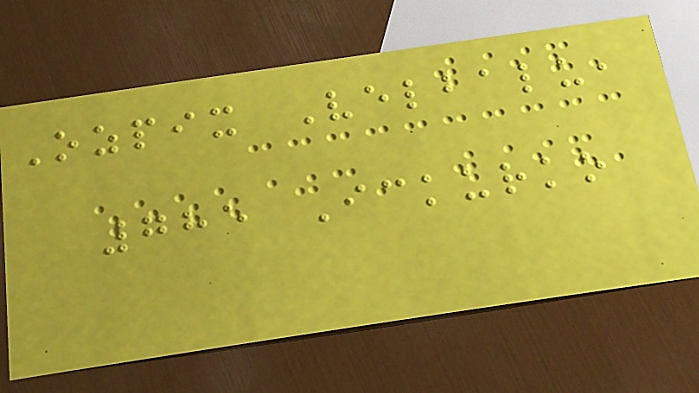Ozpix Velbalu,
785 Ickurko
